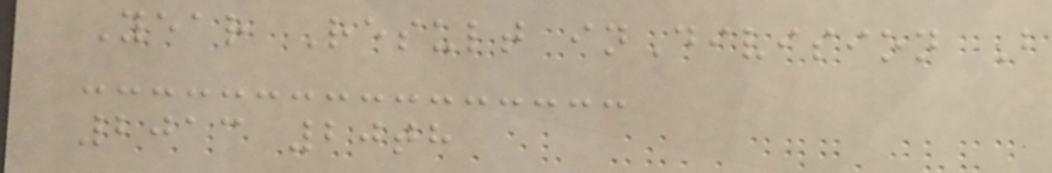Year Result inDivision B
2013 20th
